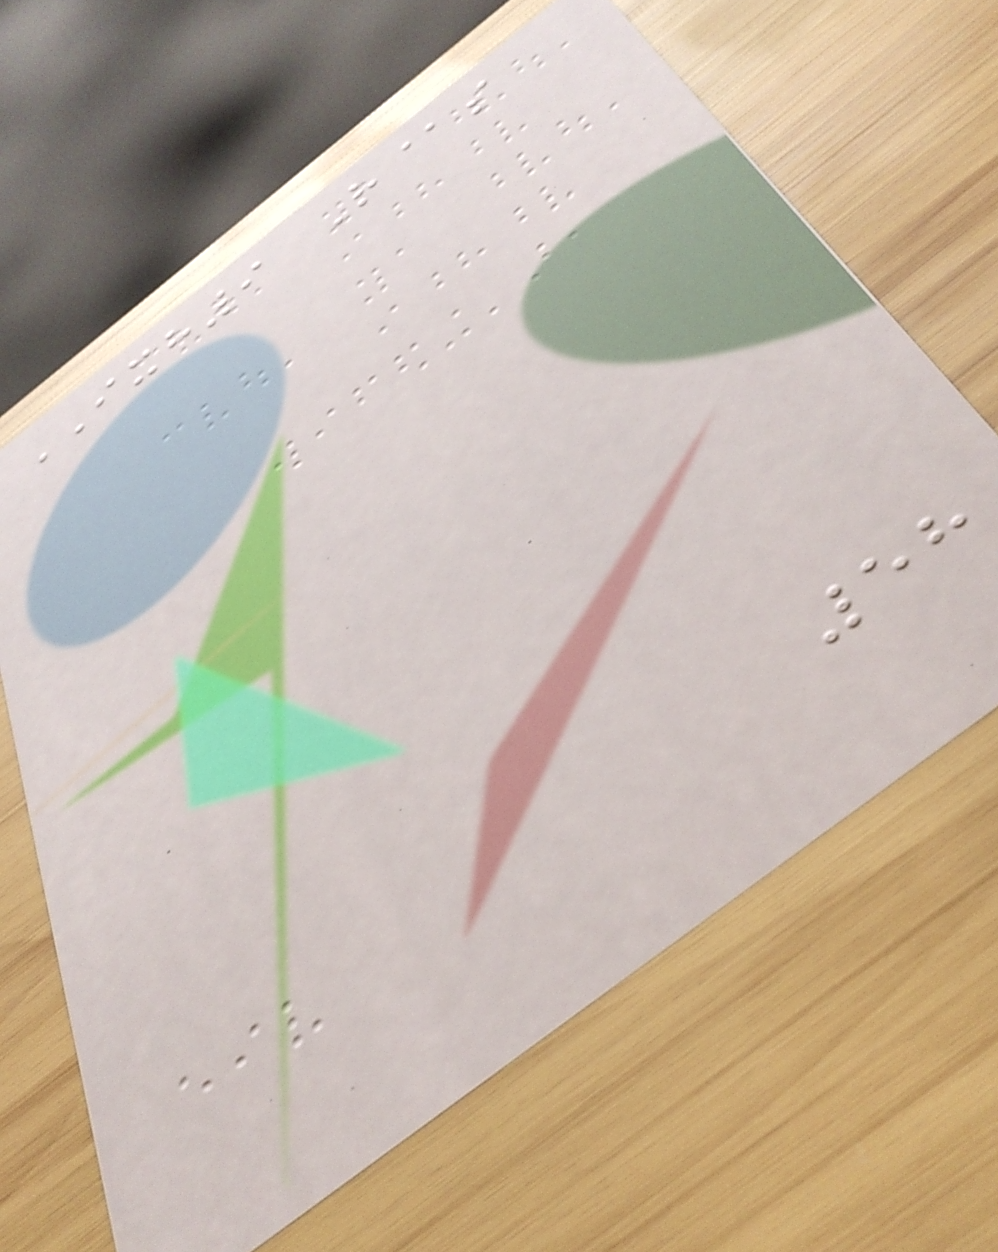IXH9 R@s
58
